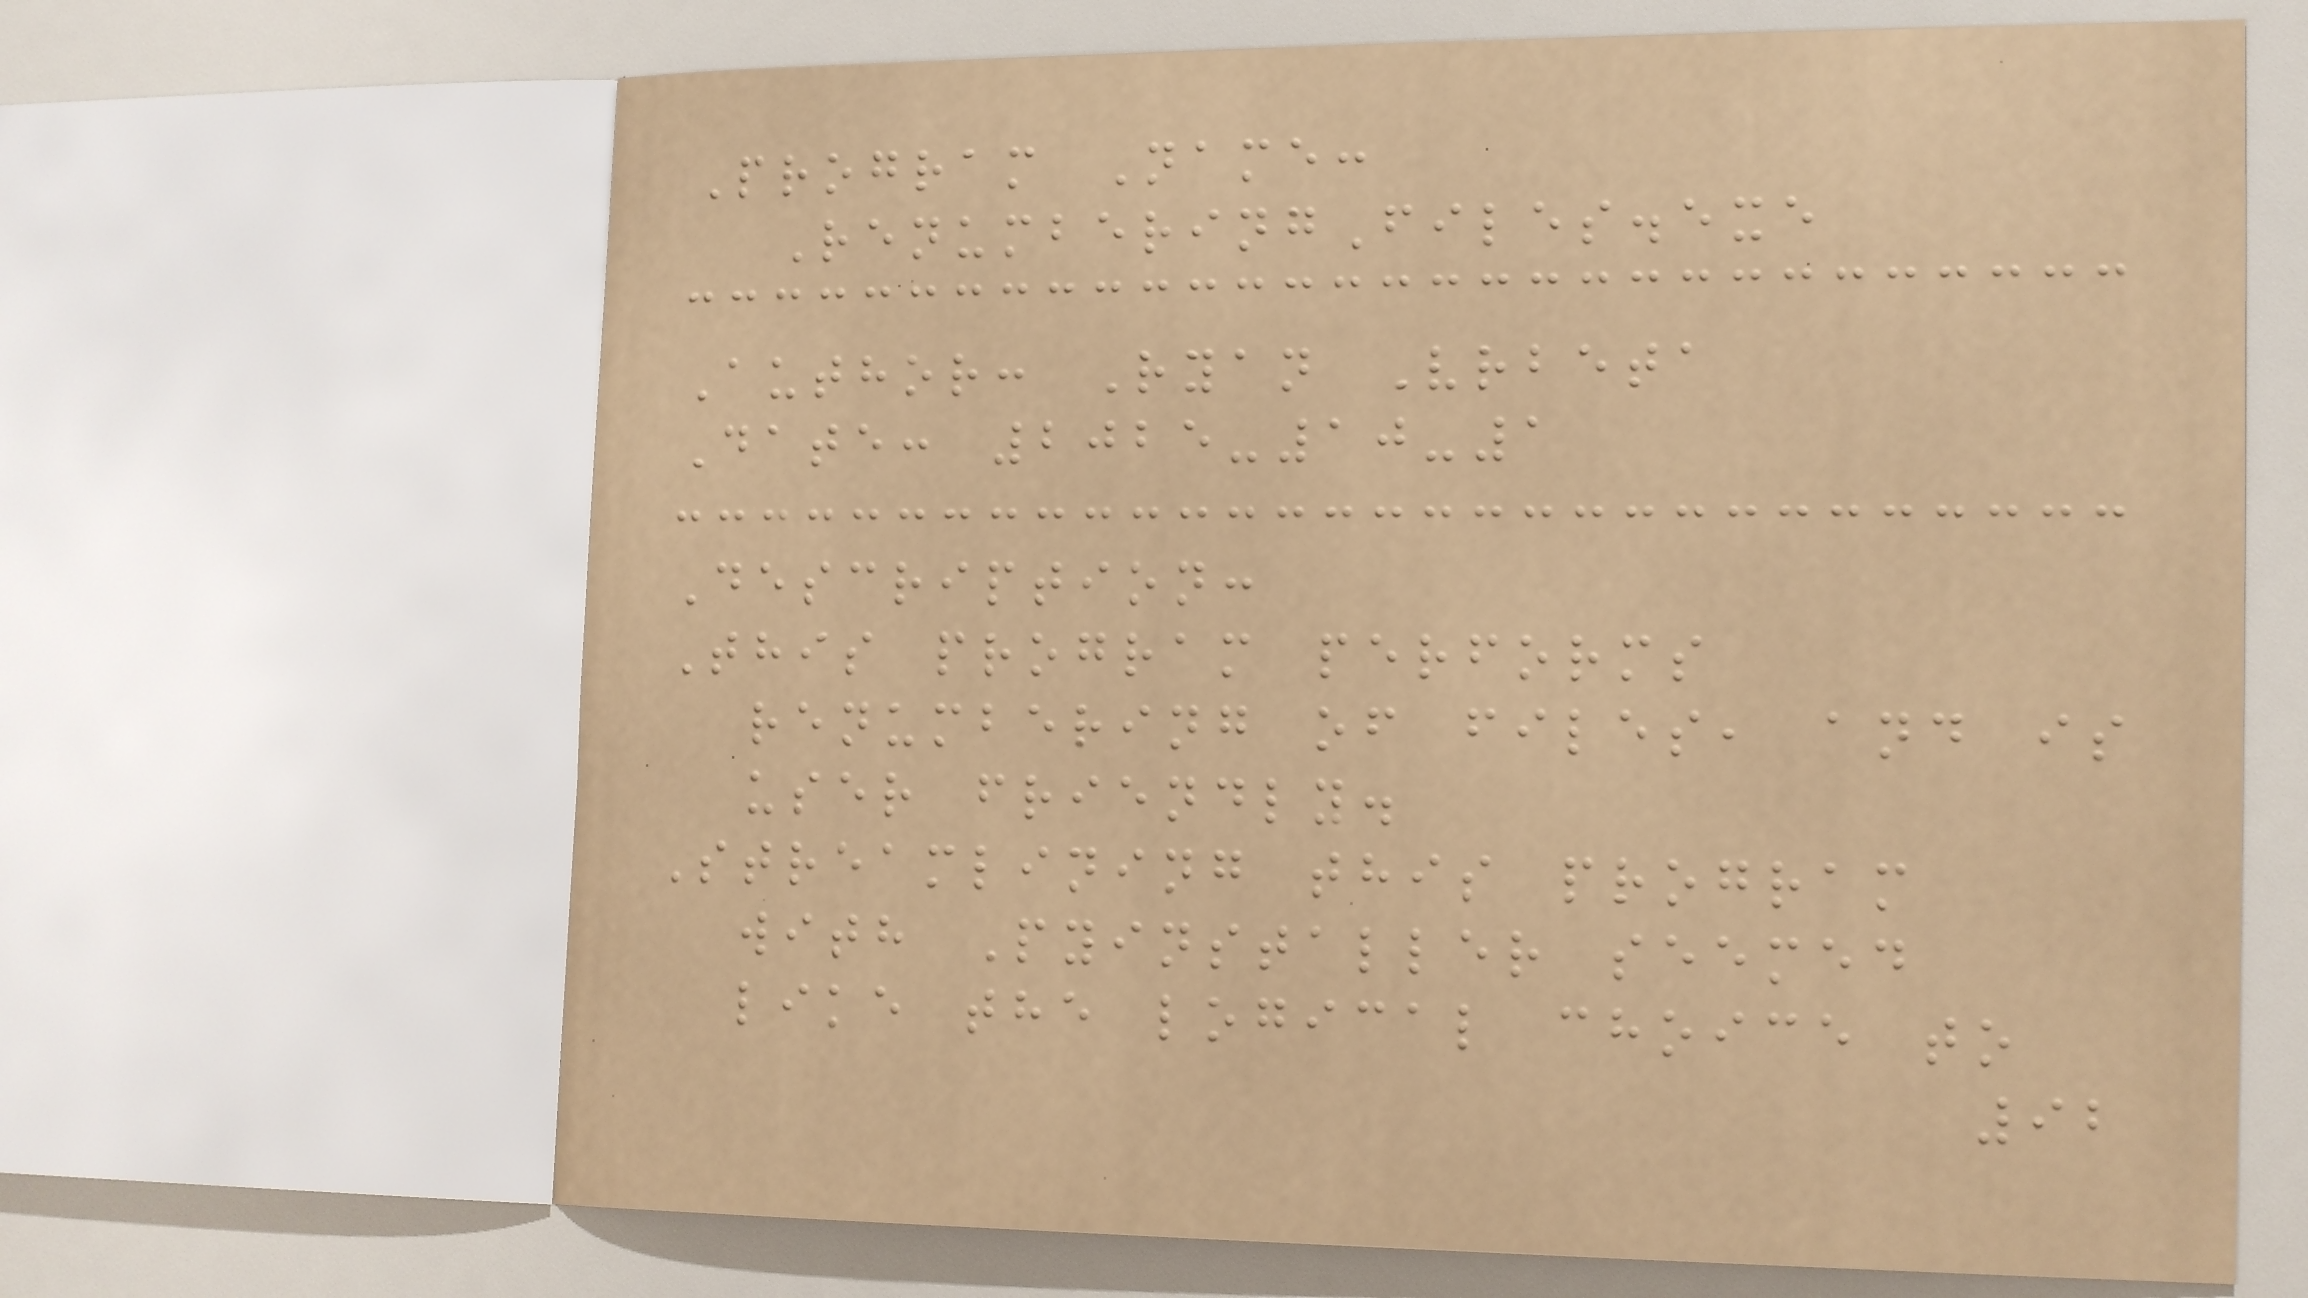Program Name:
RenumberingFiles.exe
Author: Ryan Vrbeta
Date: 2025-10-1
Description:
This program performs
renumbering of files, and is
user friendly.
Streamlining this program
with Pyinstaller seemed
like the logical choice to
92
